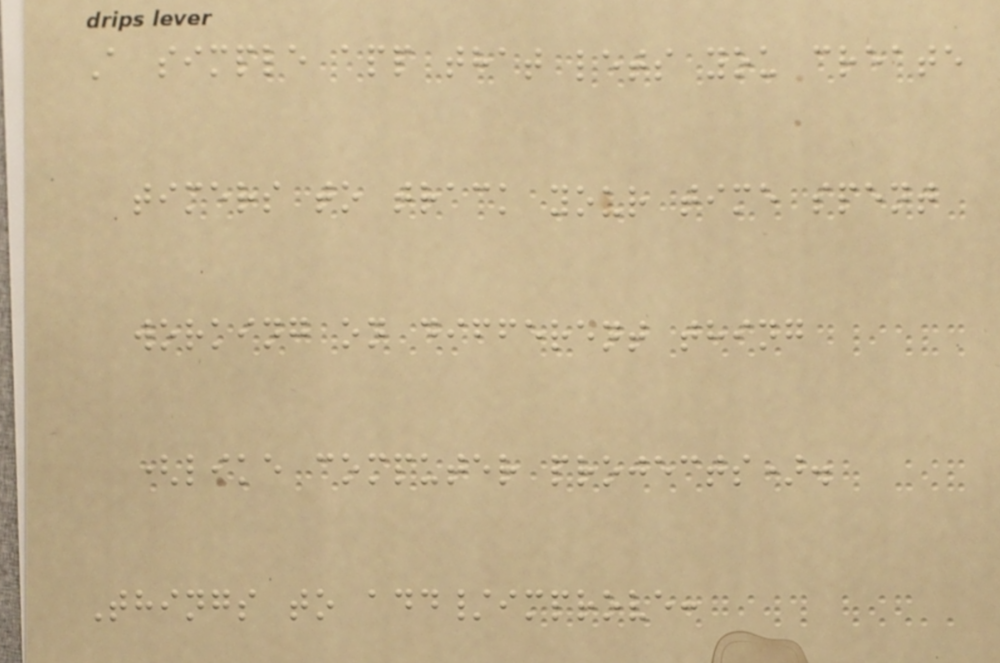A simple app that lets you create
timers to track your time spent
working on different thing
(like computer projects).
Things to add/improve:
